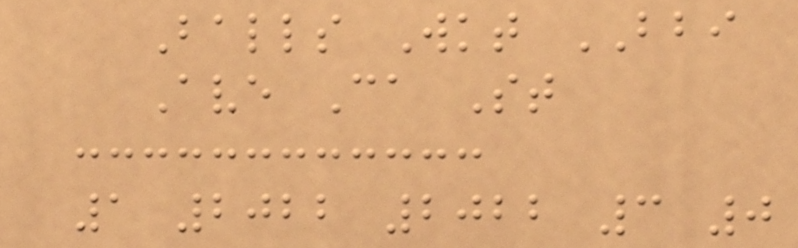Balls Wkt BBI
Ave Ca St
1 2022 2022 3 0
